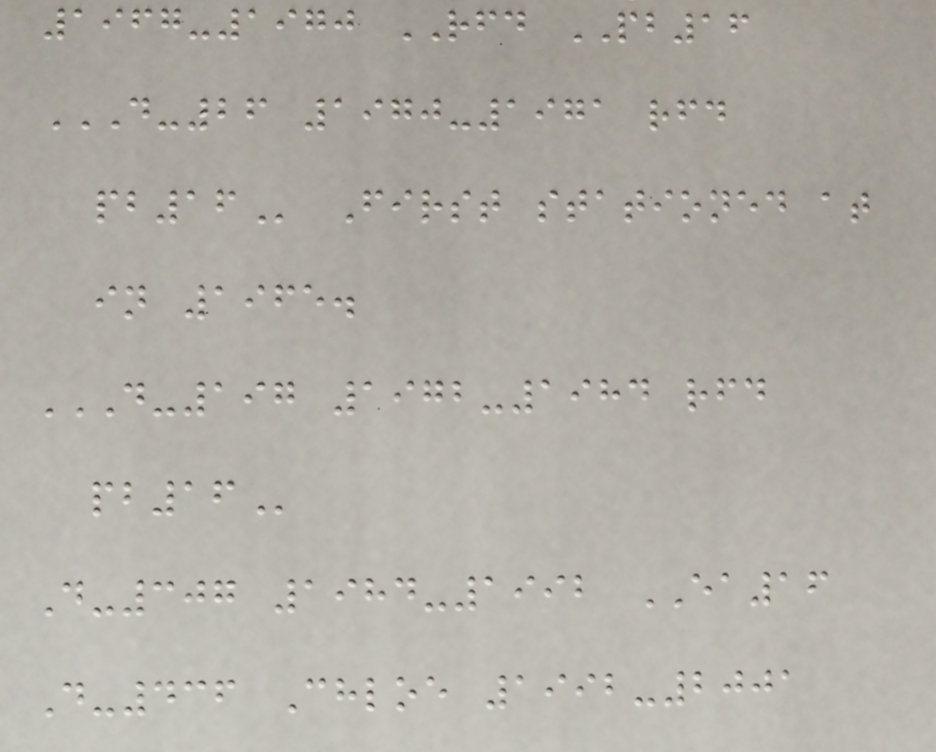1967-1970 RFD PB16
D-26 1970-1971 RFD
PB16 First stationed at
in 1965.
D-197 1972-1984 RFD
PB16
D-307 1984-1992 EA16
D-436 Chloe 1992-2001
